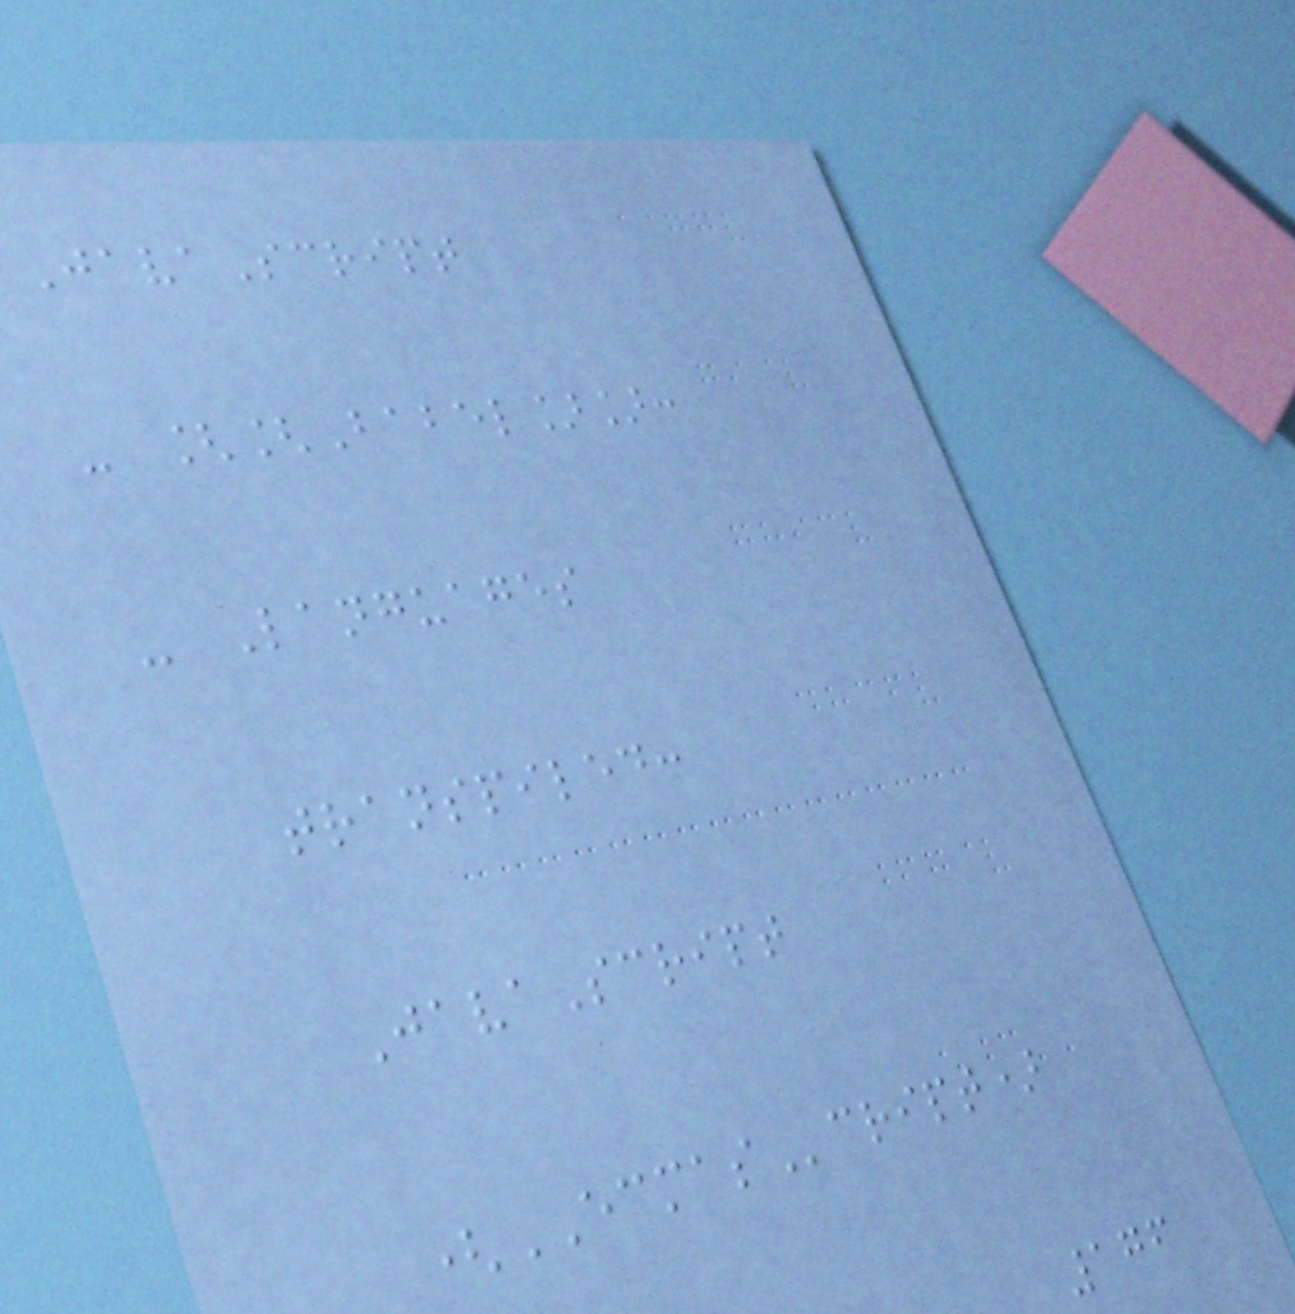JavaScript
- [[Babel]]:
- Languages
transpiled:
JavaScript
(ECMAScript)
176
